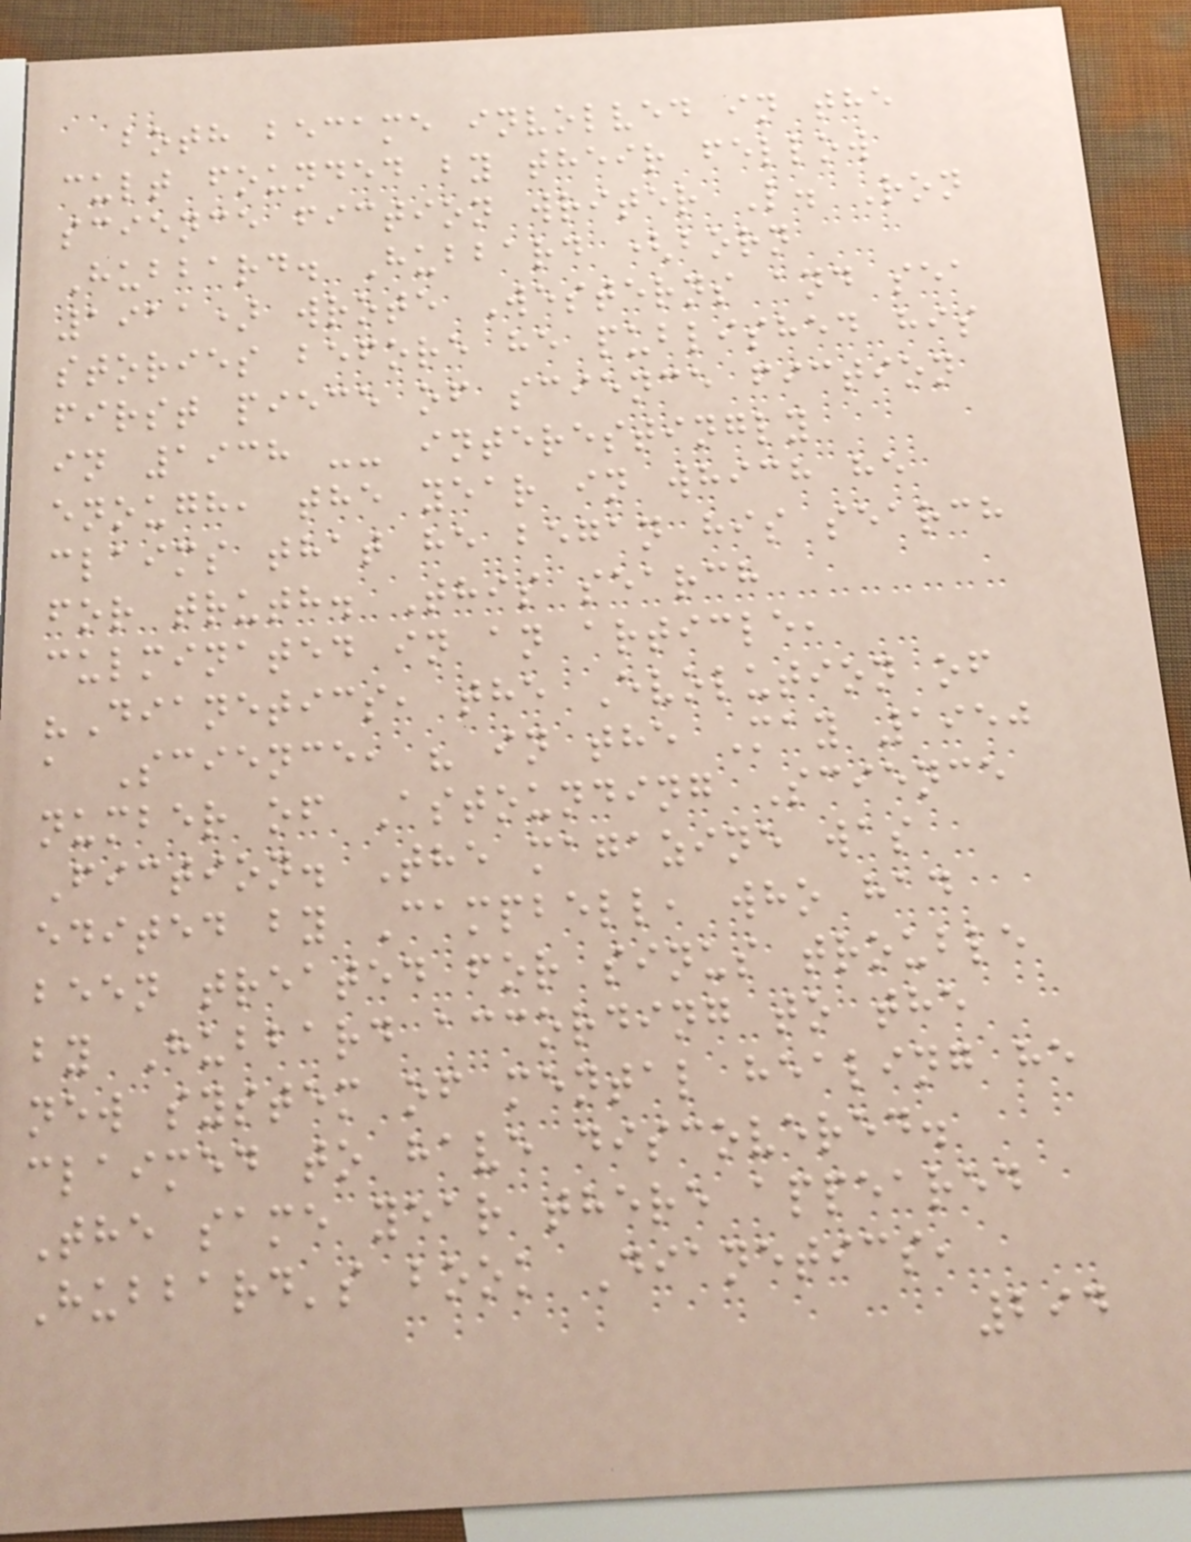both became involved in the
cult founded by their fellow
science fiction writer L. Ron
Hubbard. Hubbard (born
1911) wrote Westerns and sea
stories before he published his
first piece of science fiction
in 1938 -- interestingly
enough, the year in which he
claims that he began his search
for truth. This search
culminated in an article,
"Dianetics, the Evolution of
a Science, " in the May 1950
number of Astounding Science
Fiction. The magazine was
edited by Campbell, who had
been treated for sinus trouble
by Hubbard according to the
new system of mental healing he
claimed to have discovered.
The same year there appeared
Hubbard's book Dianetics,
294
